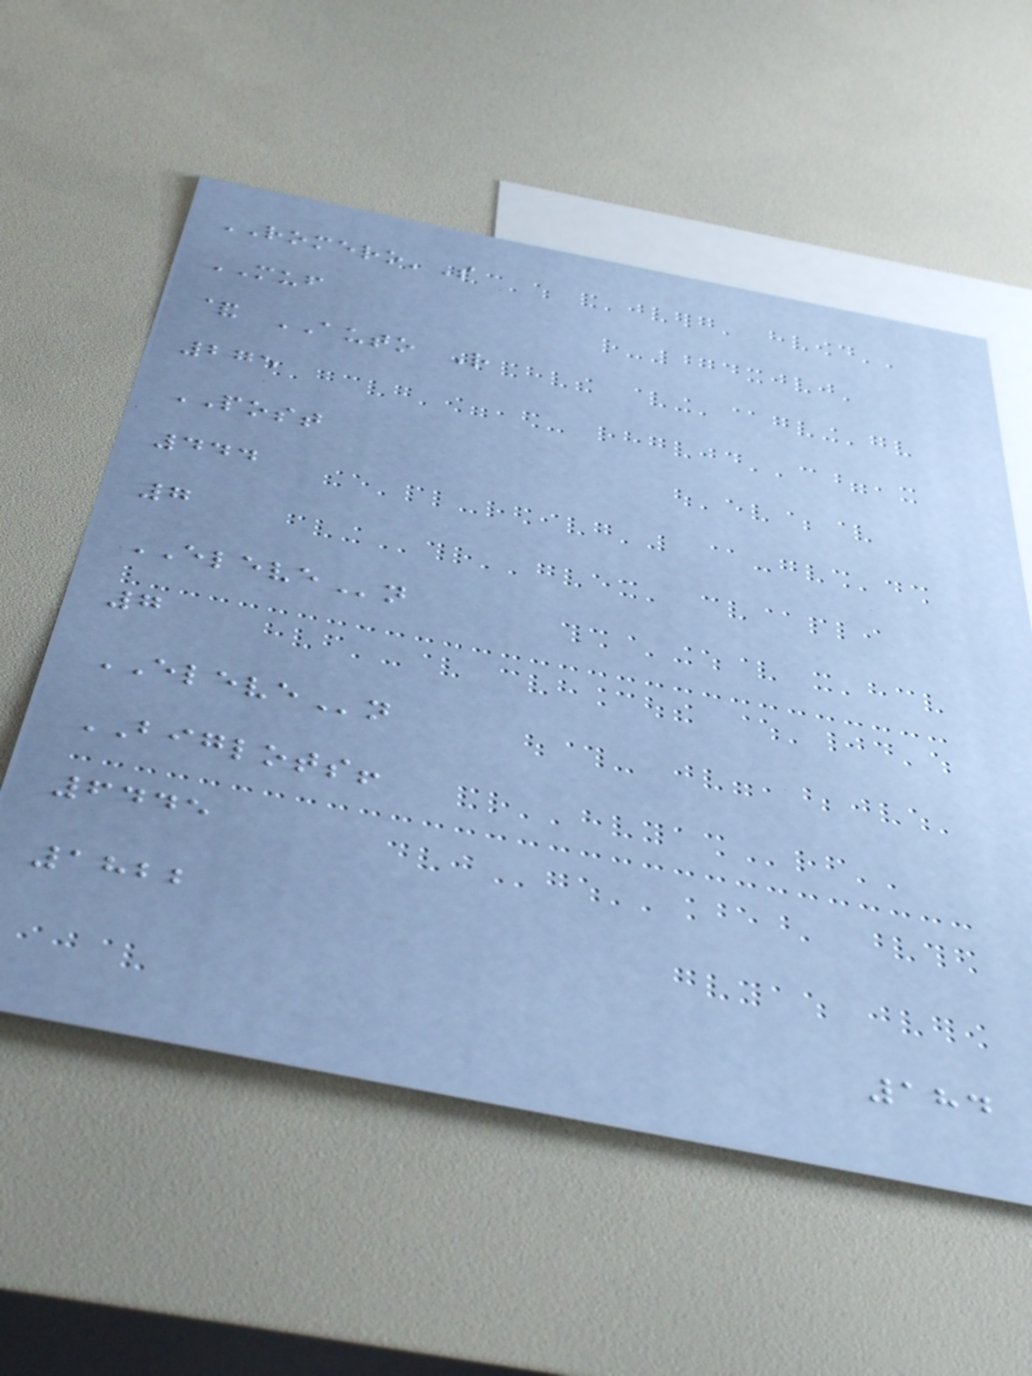ROMERO'S
MUF
& AUTO R
275
POST
444
7
ELEVEn
7
ELEVEn
BIGLOTS!
6445
1822
184
